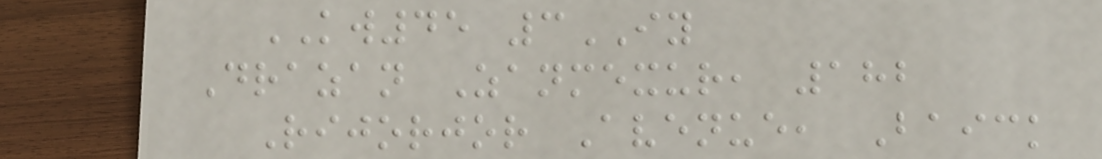KW45 3IY
Drazan Zanmexur, 182
Rijorjor Avenue, Baick
